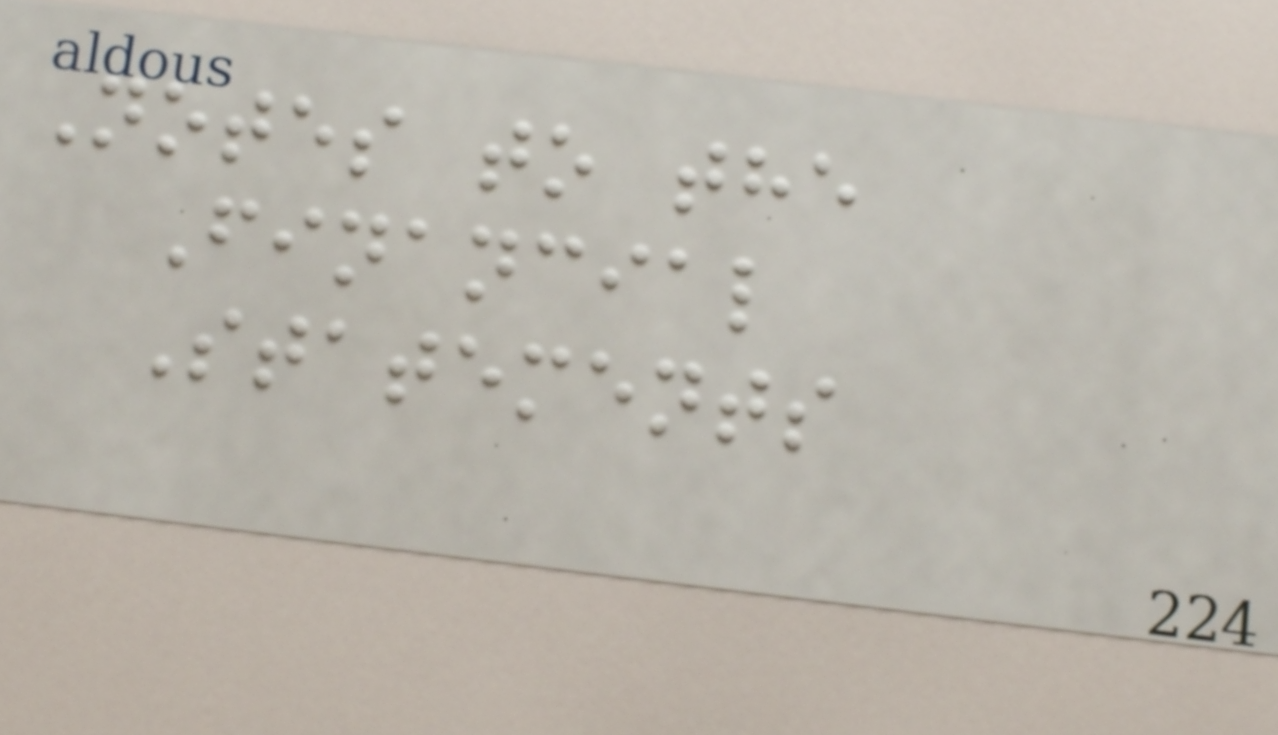Notes to the
Financial
Statements
